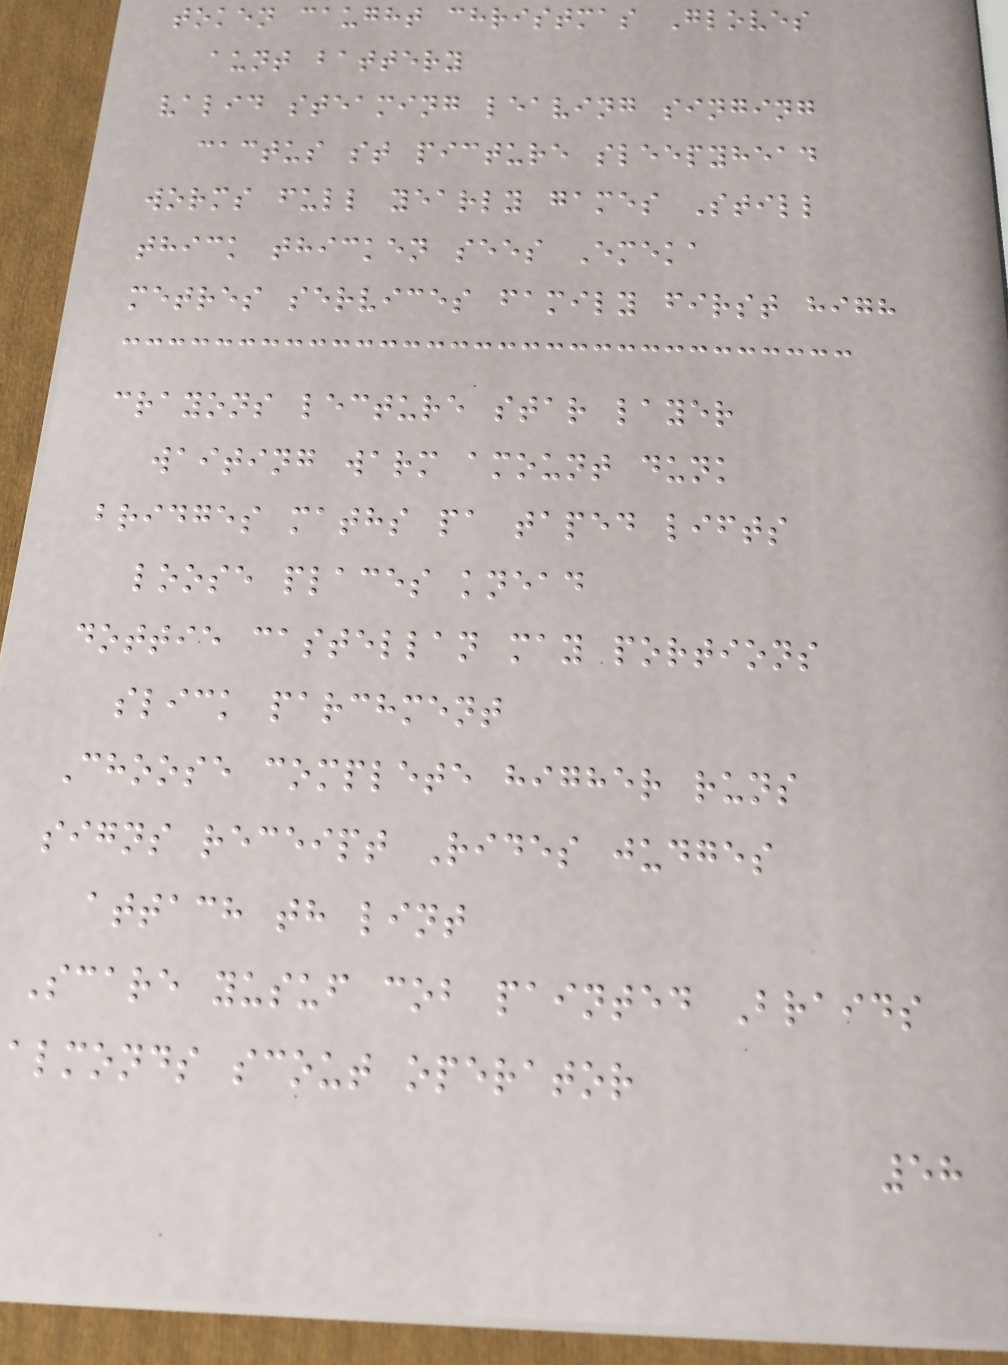token caught christmas Gloves
aunt battery
valid steaming leaving singing
cactus st picture sleepyhead
worms full yearly games Still
thick thicken sees Emeka
metres services family first high
crayons lecture star layer
waiting warm amount dunk
bridges maths pa taped lifts
loose places knead
dottie castellan may portions
slick parchment
Choose complete higher runs
signs receipt Rides judges
attach th lint
Scare yusuf cob painted Braids
almonds scout operator
58
